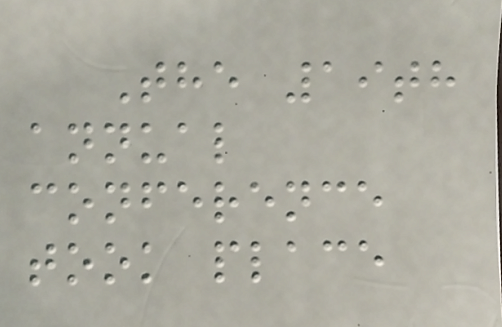The 19th
annual
conference
took place
